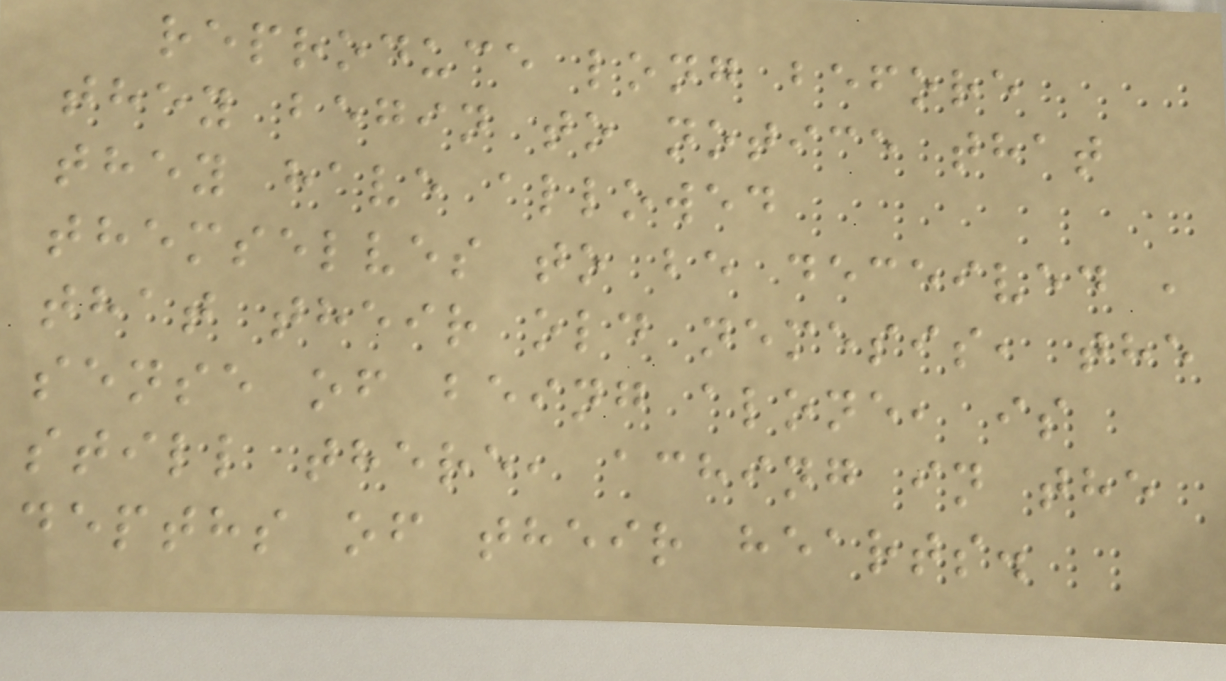reproduce long before
they begin to notice that
they have allowed
themselves to be deceived ,
that their old nemesis, the
sense of being alone, is
still there, aching in the
depths of their hearts.
